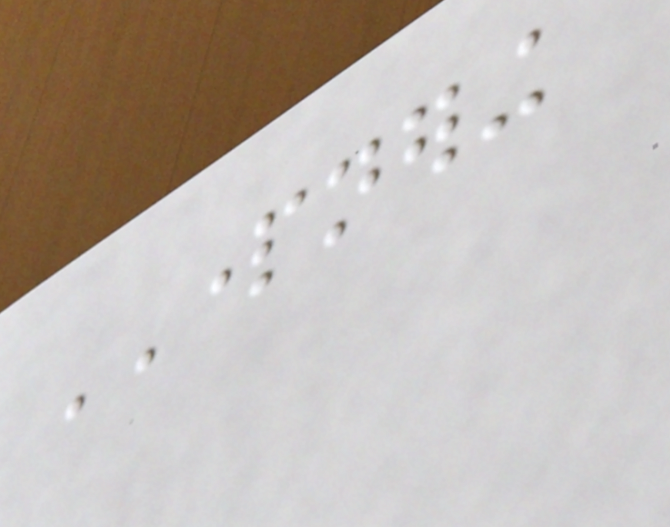PARTNERING
